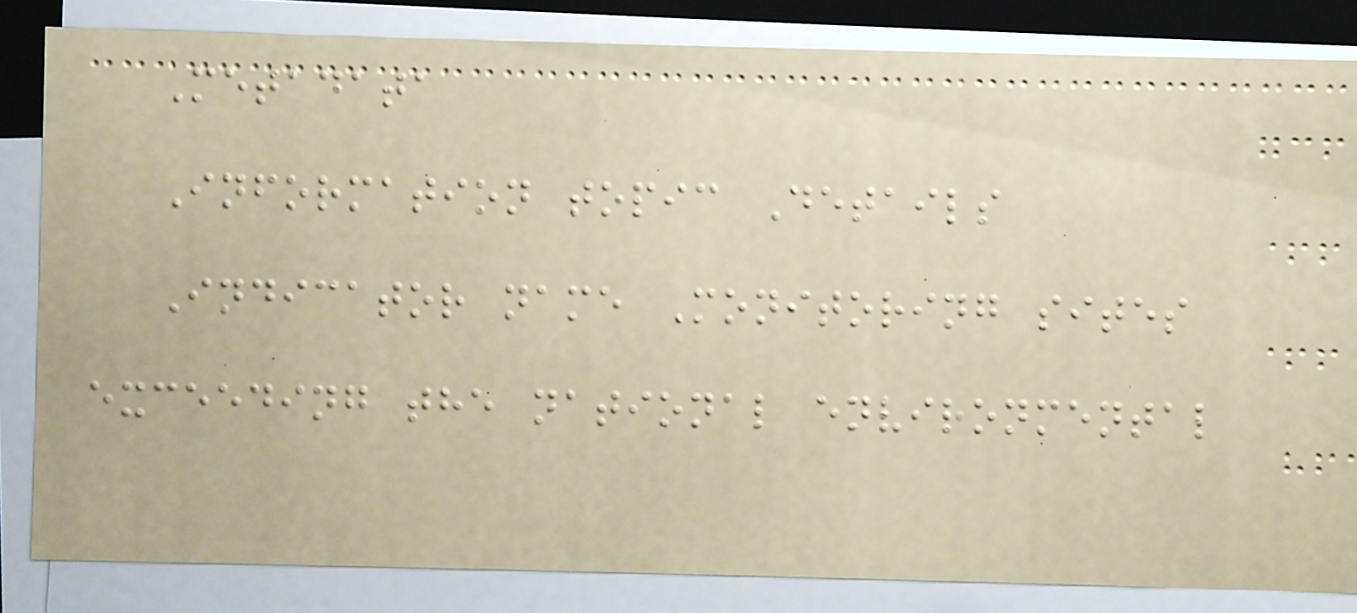Metadata
Information topic Details
Indicator name Monitoring sites
exceeding the national environmental
